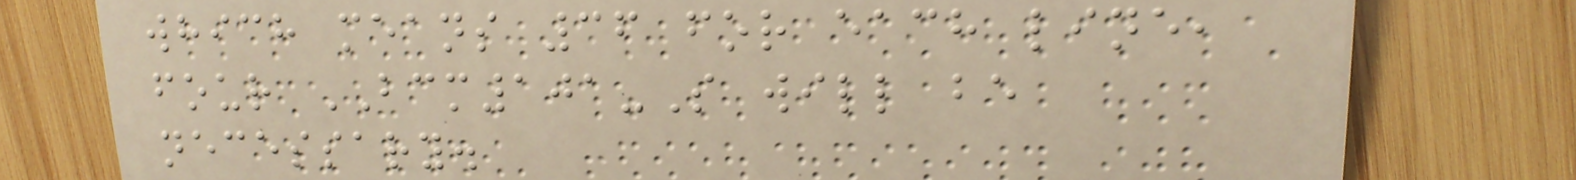which means 36 for each line,
four BCM101-S will be
necessary.
